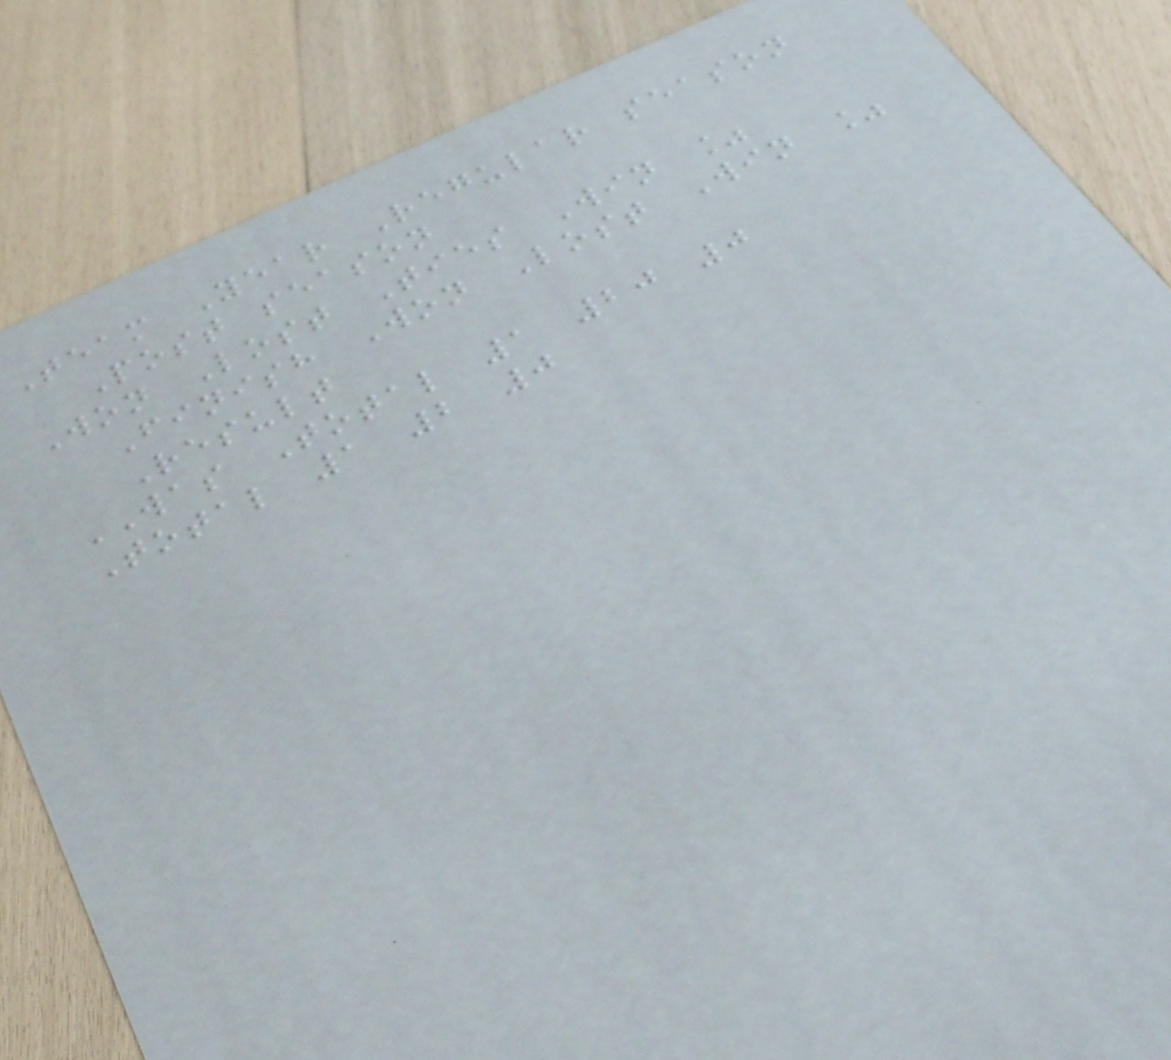Team Year Regular season
Post season
Won Lost Ties Win %
Finish Won Lost Win %
Result
WAS Total 1 20 0
Total 1 2 0
